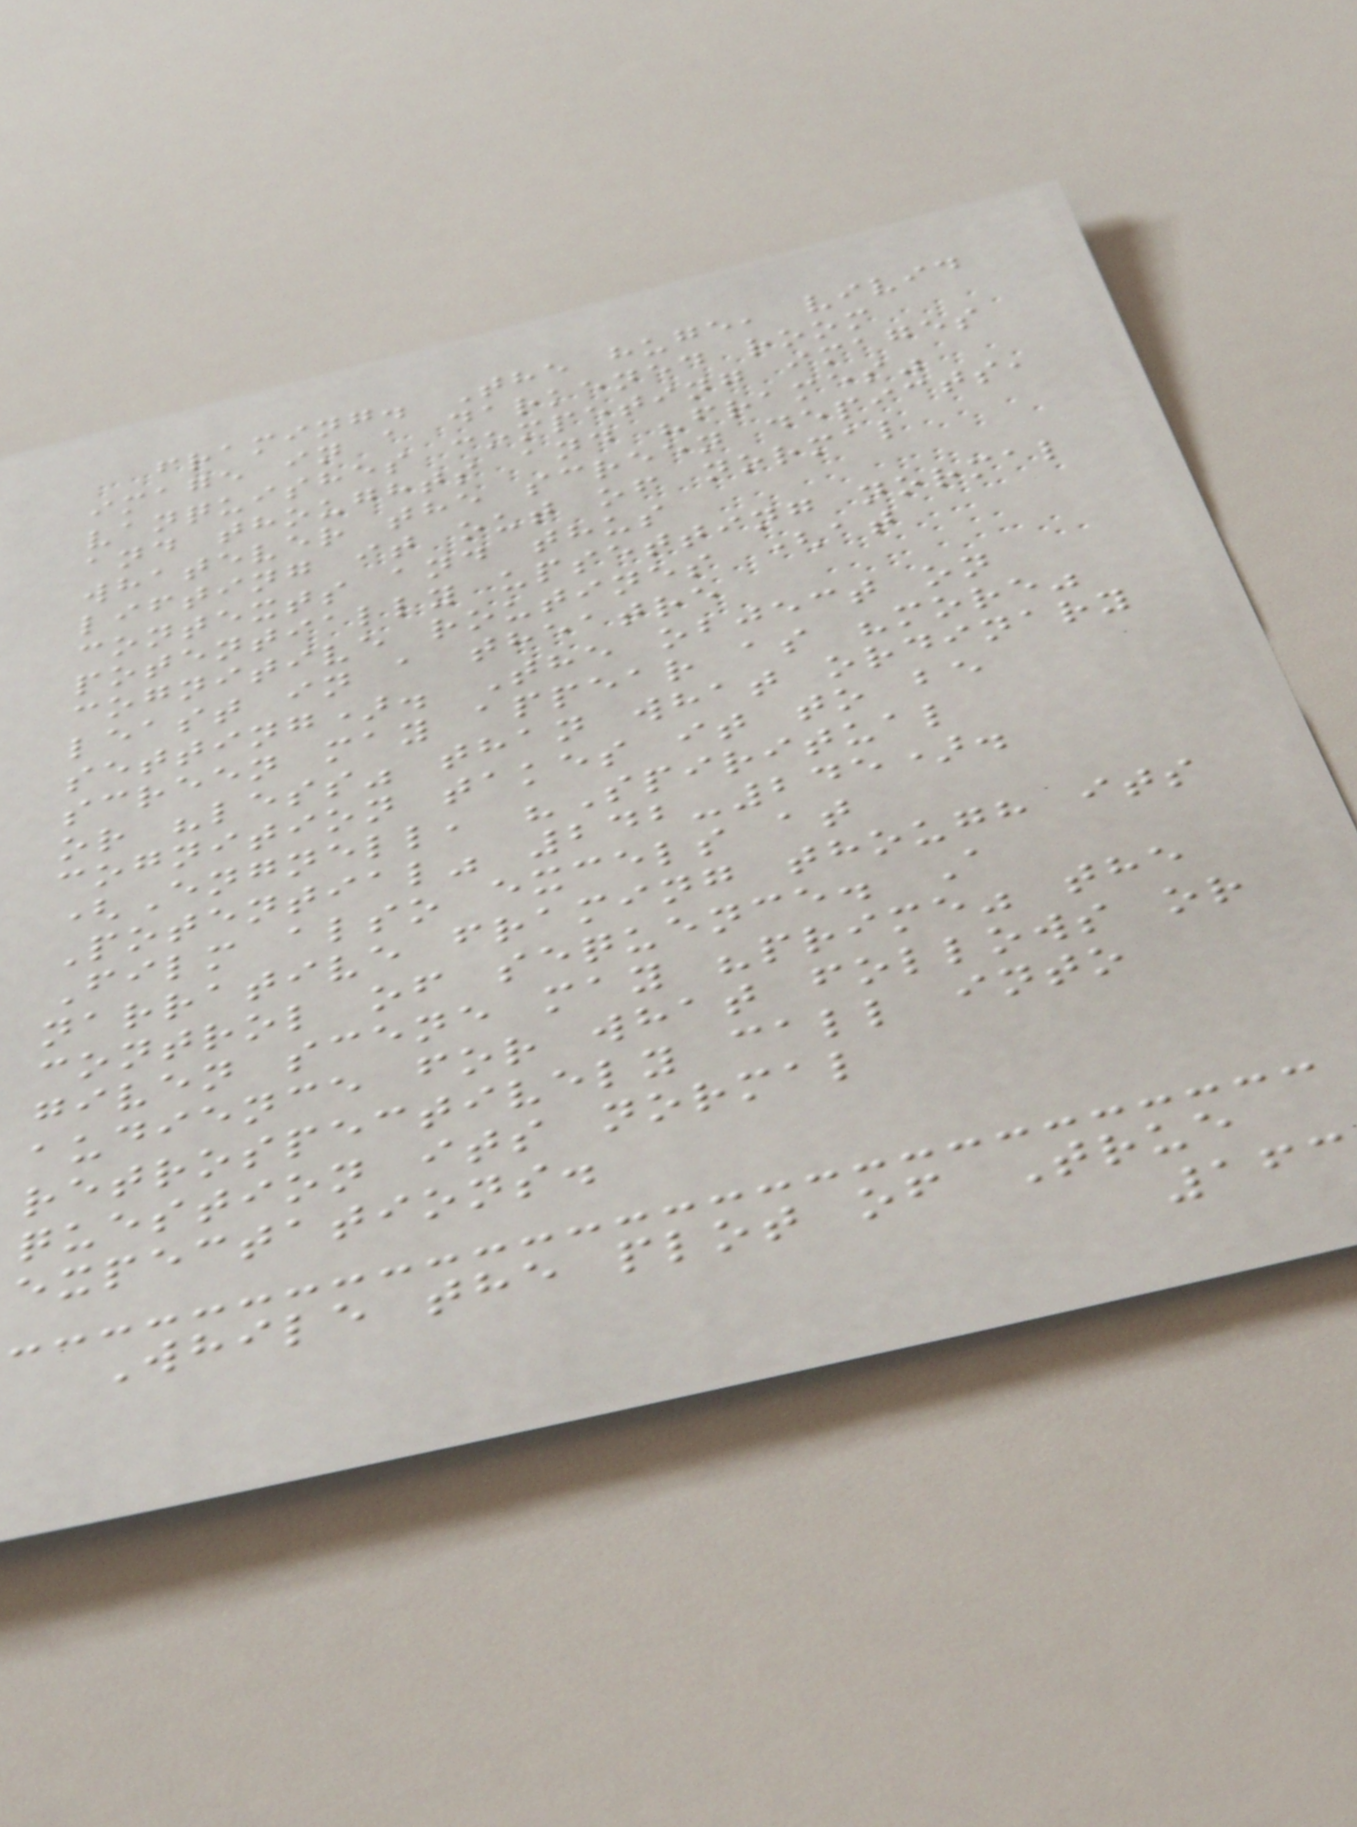framing. The huge, vivid
image in a darkened room
vanquishes competing images
and thoughts and "frames"
whatever the screen depicts,
lifting it out of normal
contexts and thus
potentially upsetting normal
cognitive routines (at
least in a theatre
setting). The object on
screen may appear as "more"
or "less" than what ordinary
cognition takes it to be
(Engnell, "Spiritual
Potential" 242-245).
Film also excels at
narrative framing though its
control of sequence. A
given scene may "prime" the
audience for what follows or
retrospectively call into
question its normal
expectations.
While the plot of True
163
